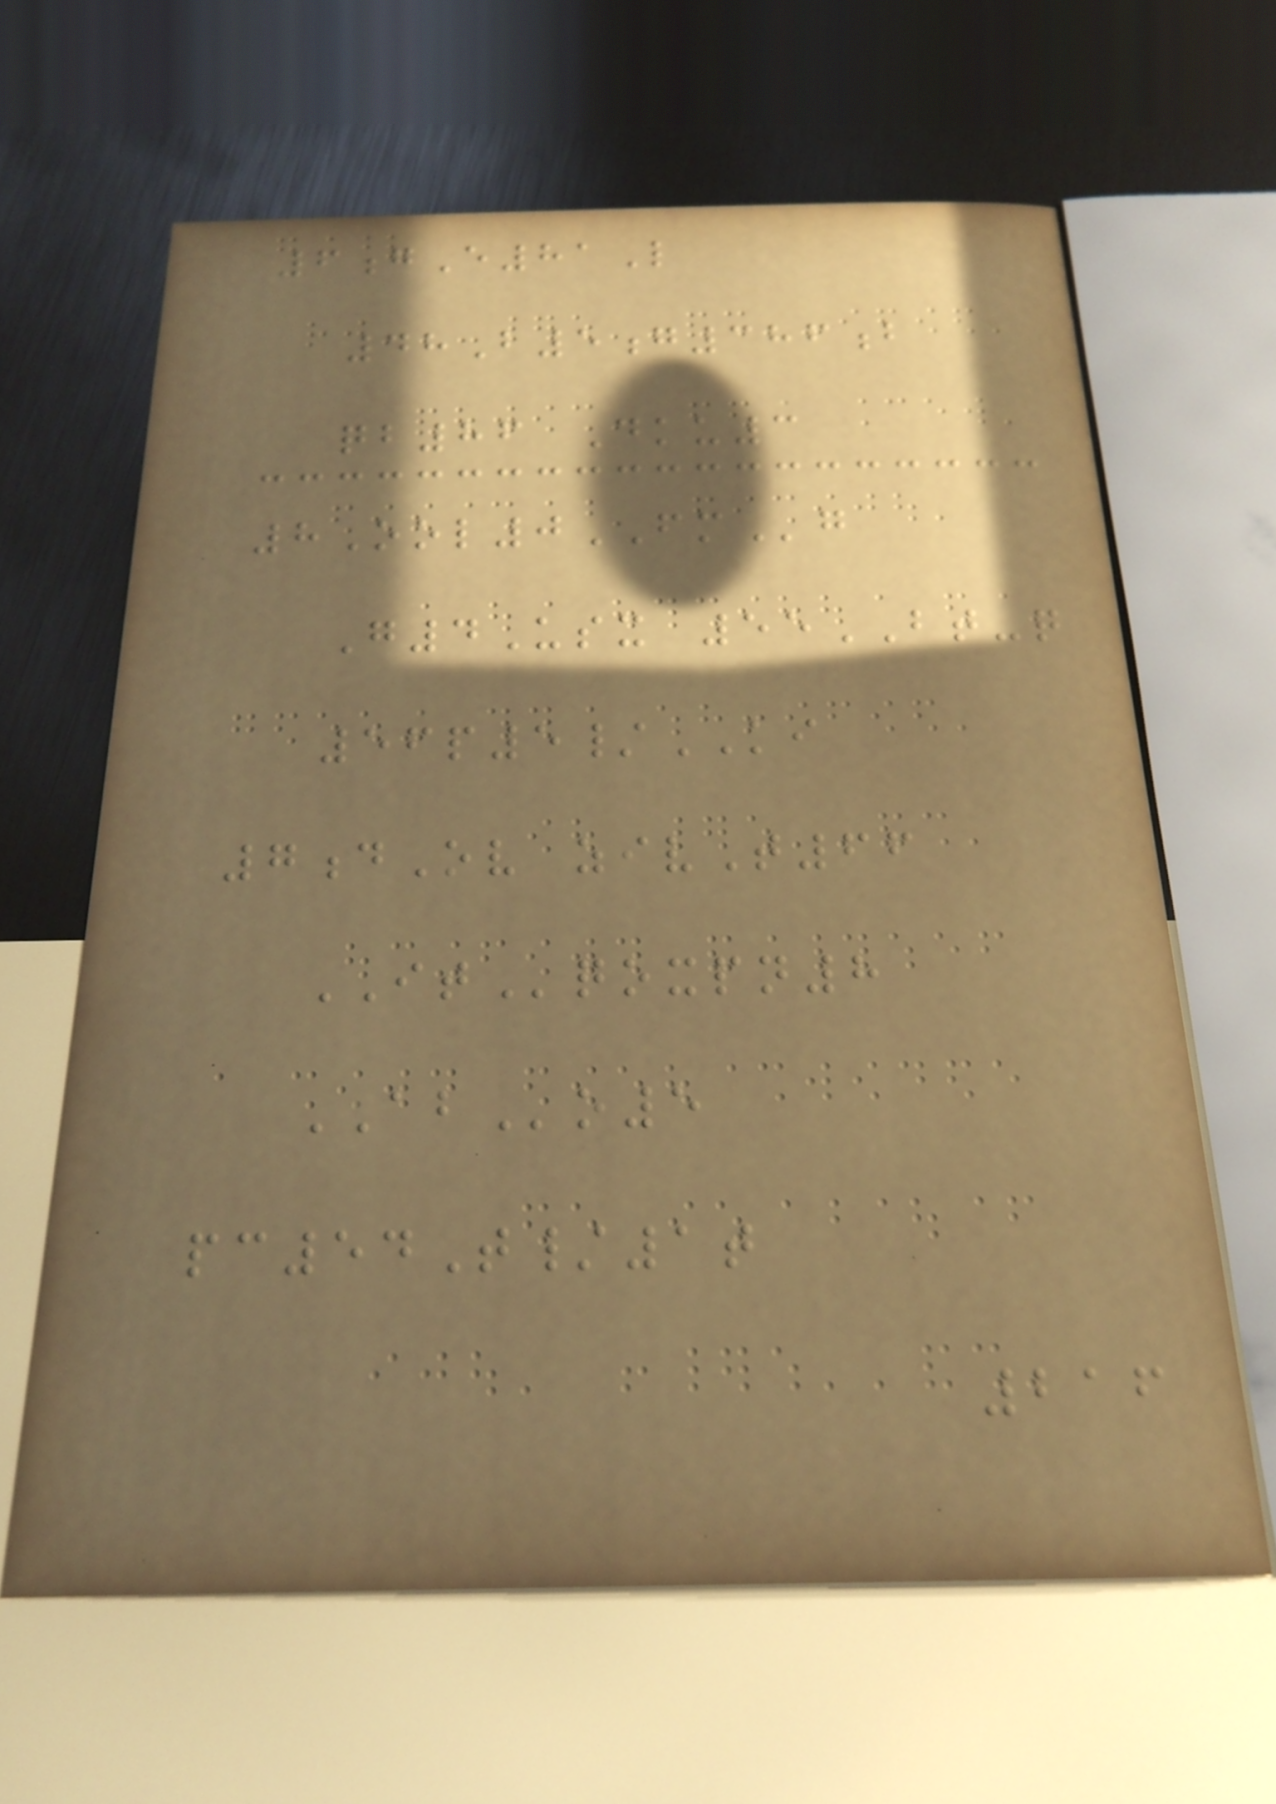6gE81L
48B5g386b
qb86 Dku3
8Ool0FMg
G4Usx 55BT-q
56p5/KI
7dOv zivT66
ITqoxpn8
ABo5
pc54T/1t
216
